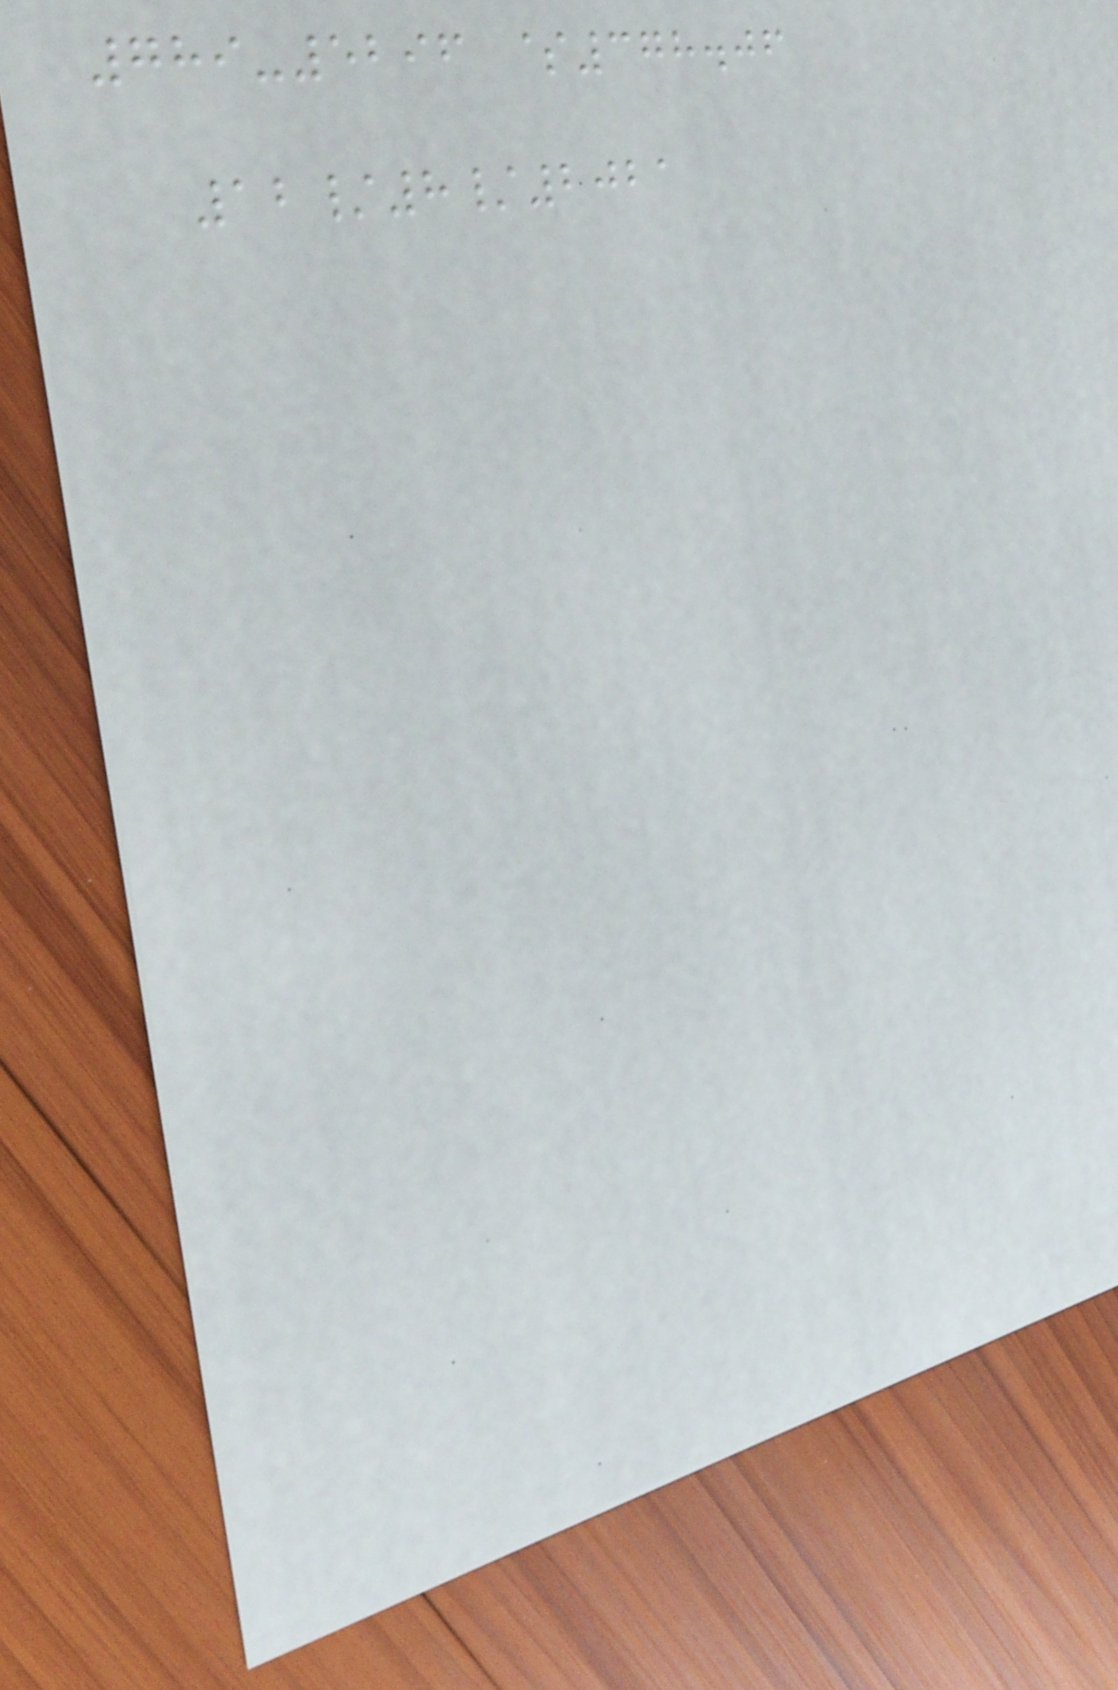789-5296 $378.06
12/8/2021
